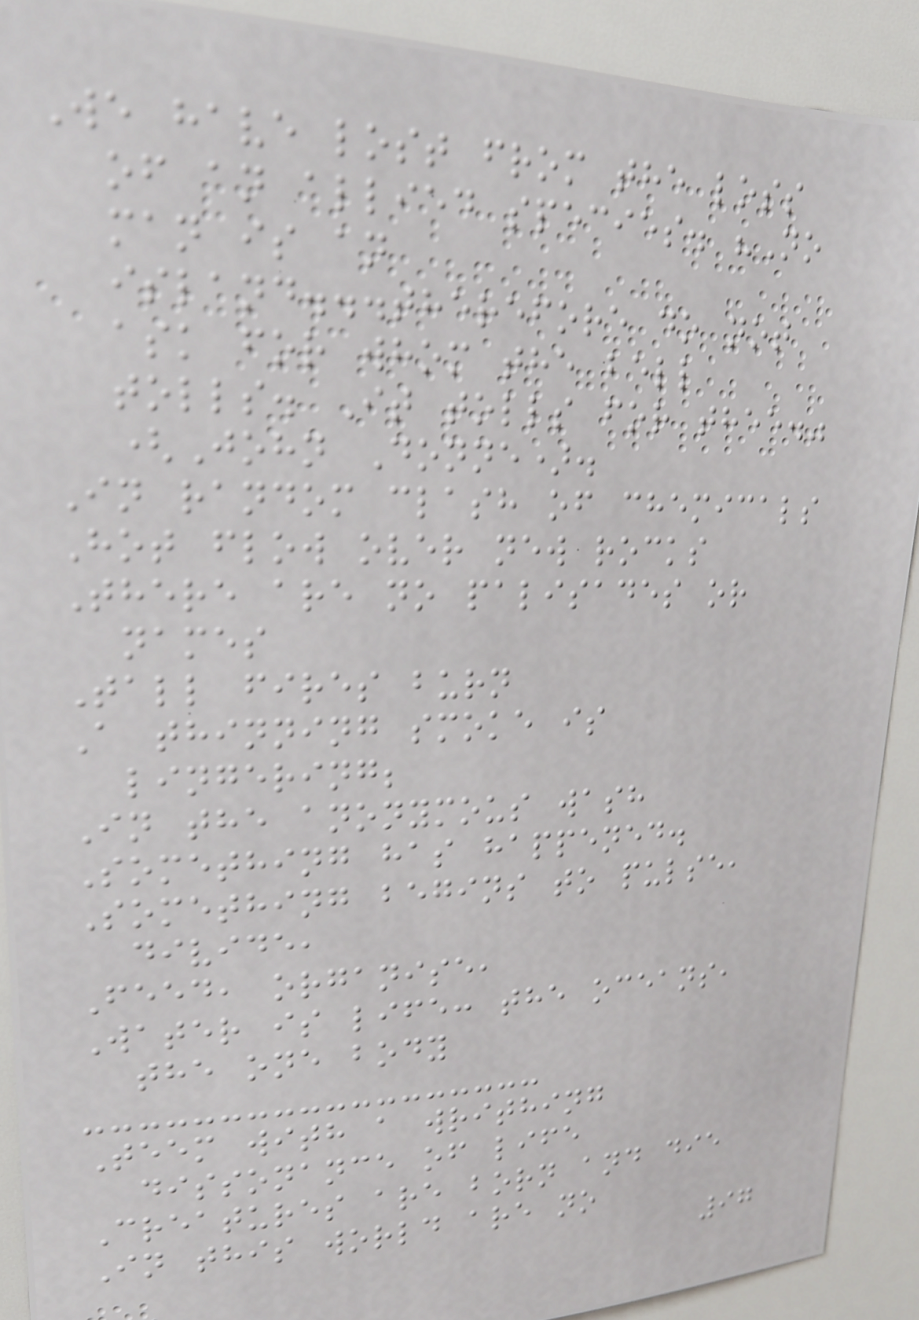We have lost from the loss
of an allied species. "No
man is an
island...therefore do not
ask for whom the bell
tolls. It tolls for thee."
(John Donne).
In random clash of chemicals
Hot flow over new rocks
There are no palisades or
names
Tall fires burn
A thinning smoke is
lingering;
In the anonymous wash
Something has happened.
Something begins to pulse,
divide,
Feed, organise,
Water is life: the oceans,
the one body
Teem with a writhing
dissonance of life
Creatures are born and die
In this world are no
97
